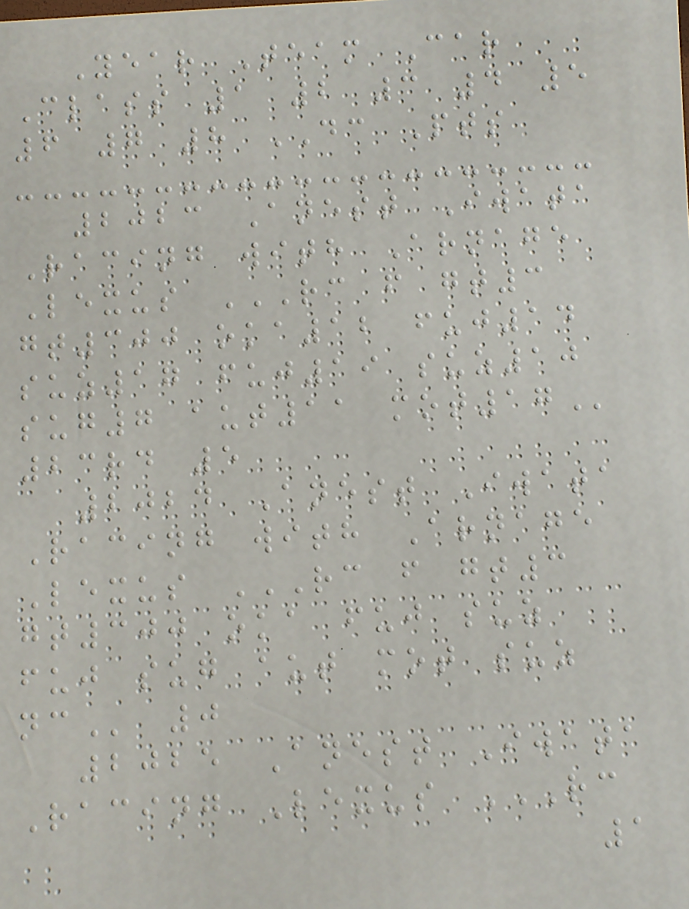Year Team Car
Class 1 2 3 4 5
6 7 8 DC Pts
2023 Anest Iwata
Racing with Arnage
Lexus RC F GT3
GT300 OKA12 FUJ14
SUZ17 FUJ19 SUZ10
SUG7 AUT11 MOT17
23rd 5
2024 Anest Iwata
Racing with Arnage
Lexus RC F GT3
GT300 OKA FUJ SUZ
FUJ SUG AUT MOT SUZ
NC 0
2025 Anest Iwata
Racing Lexus RC
1
